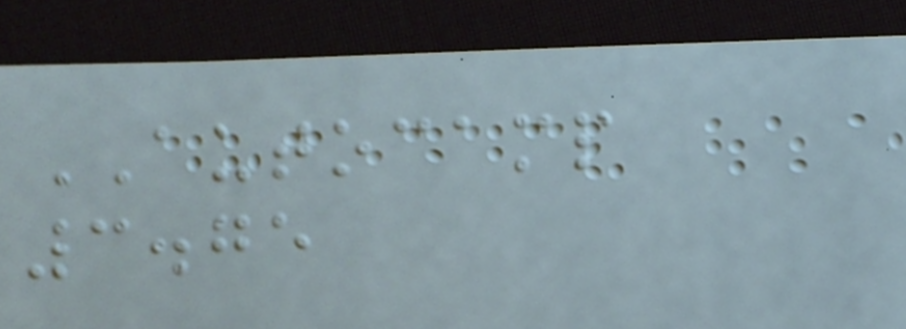AUTOCAMP
3.75
